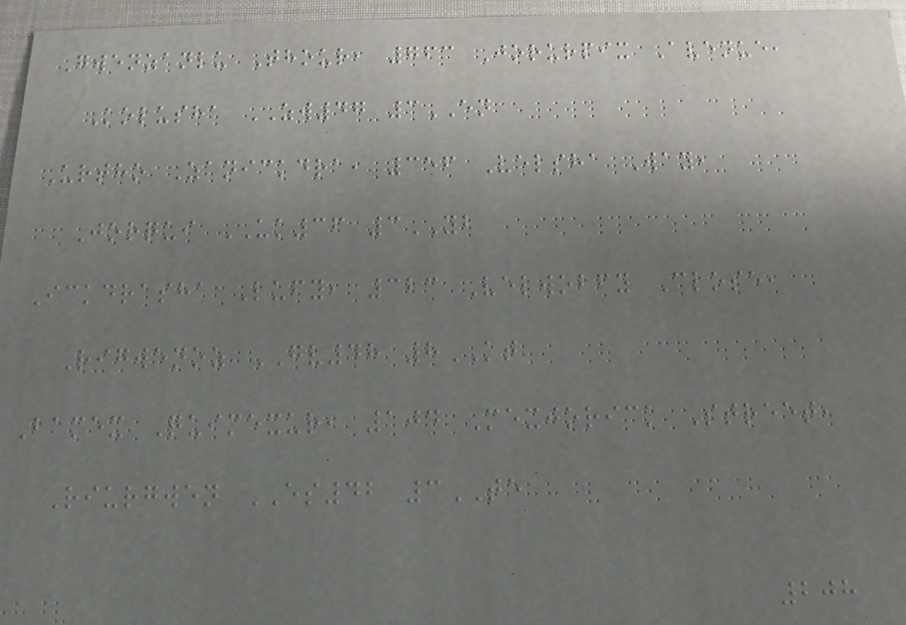Gwenzanlu Thour, 763 Jorurpix Avenue,
Kolusha ZW47 3EN
Urtho Zanickdra, 356 Velsha Way,
Jorqui UK36 3YB
Ickdrasha Lufy, 323 Velwobfy Close,
Rigwenoz GV48 8KT
Bamex Quimexur, 104 Mexjorick Street,
Riurgwen ES42 3TE
208
